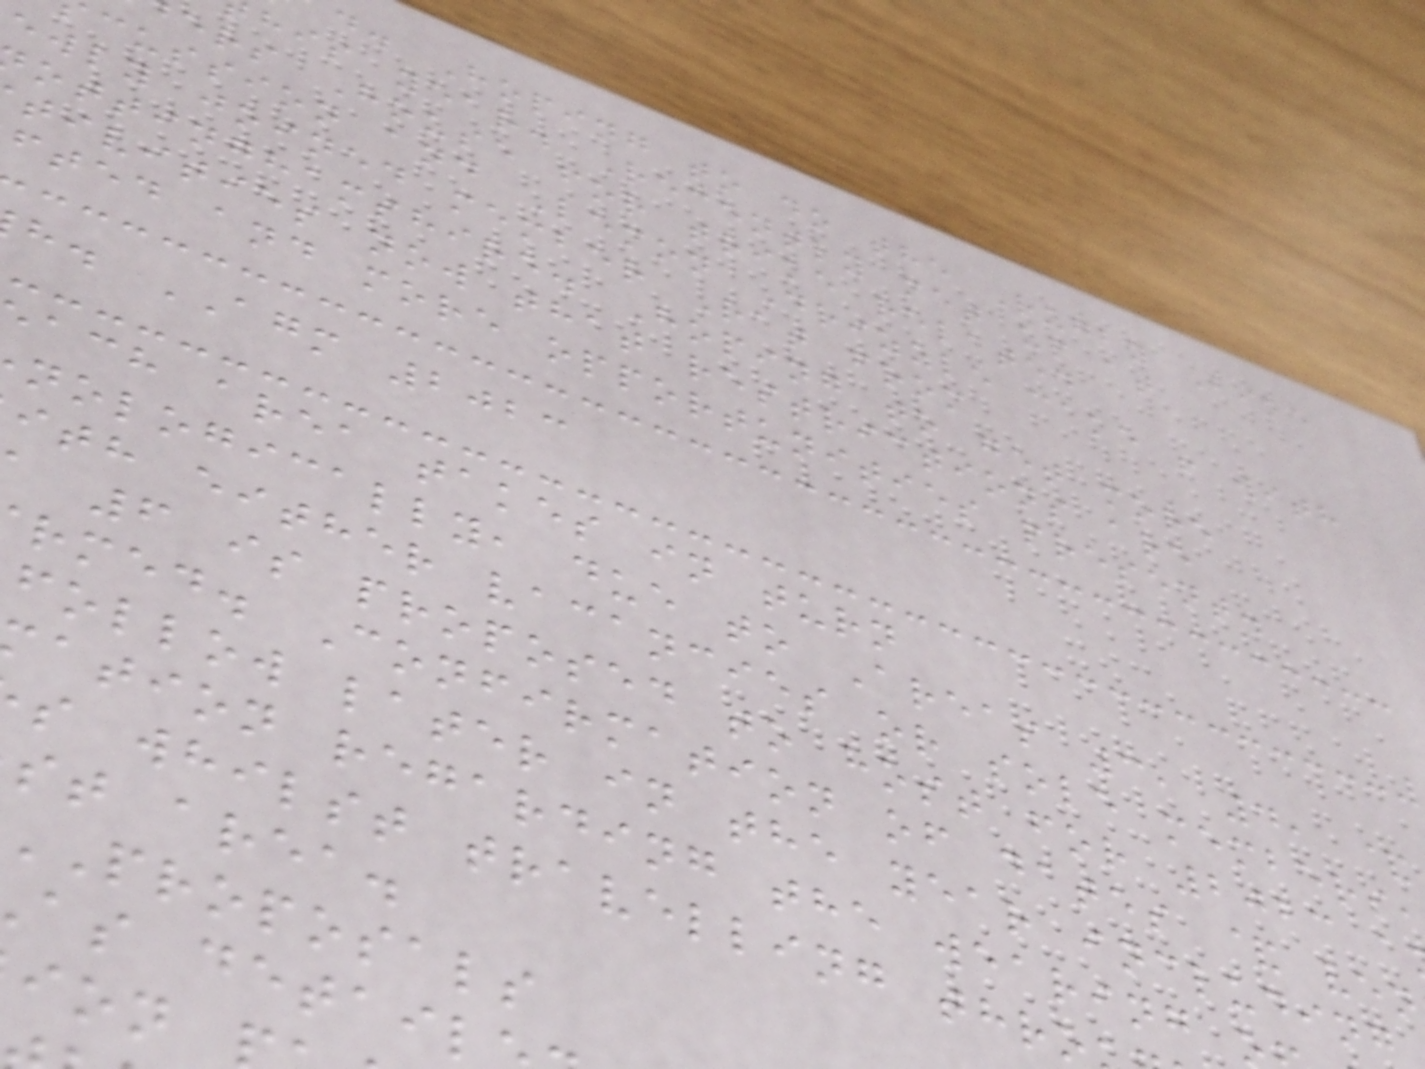d. Hoping to do the Rugby Bike
his year. Recently met up at
ers House for trike related
cussion and Lemon Drizzle cake ! with
ewly joined member Rat from
ottinghamshire. Hoping to get more
tivities now that restrictions are
fted and more opportunities present.
h. AGM 2023
ach area takes in turn
nologically, due to Areas 3, 4, &
ith either vacancies or sole members
6 is proposed to host for 2023 a
rmed. Confirmation of dates & ven
follow later in the year including
ation regarding the wearing
s whilst travelling thro
st area.
proposals
